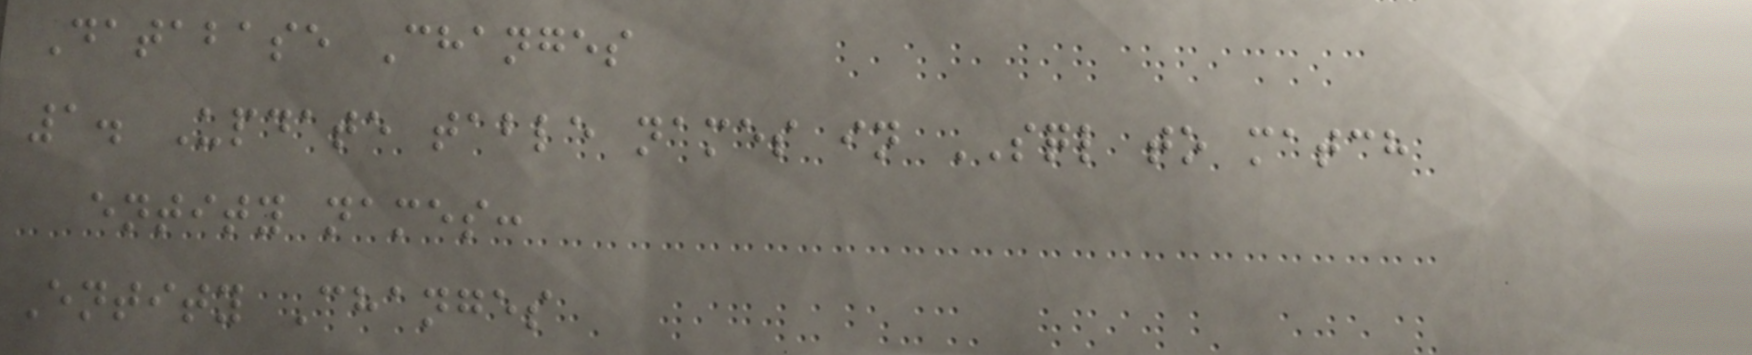Database Changes
1. Update table names in SQL to match
entity names:
Entity Changes
